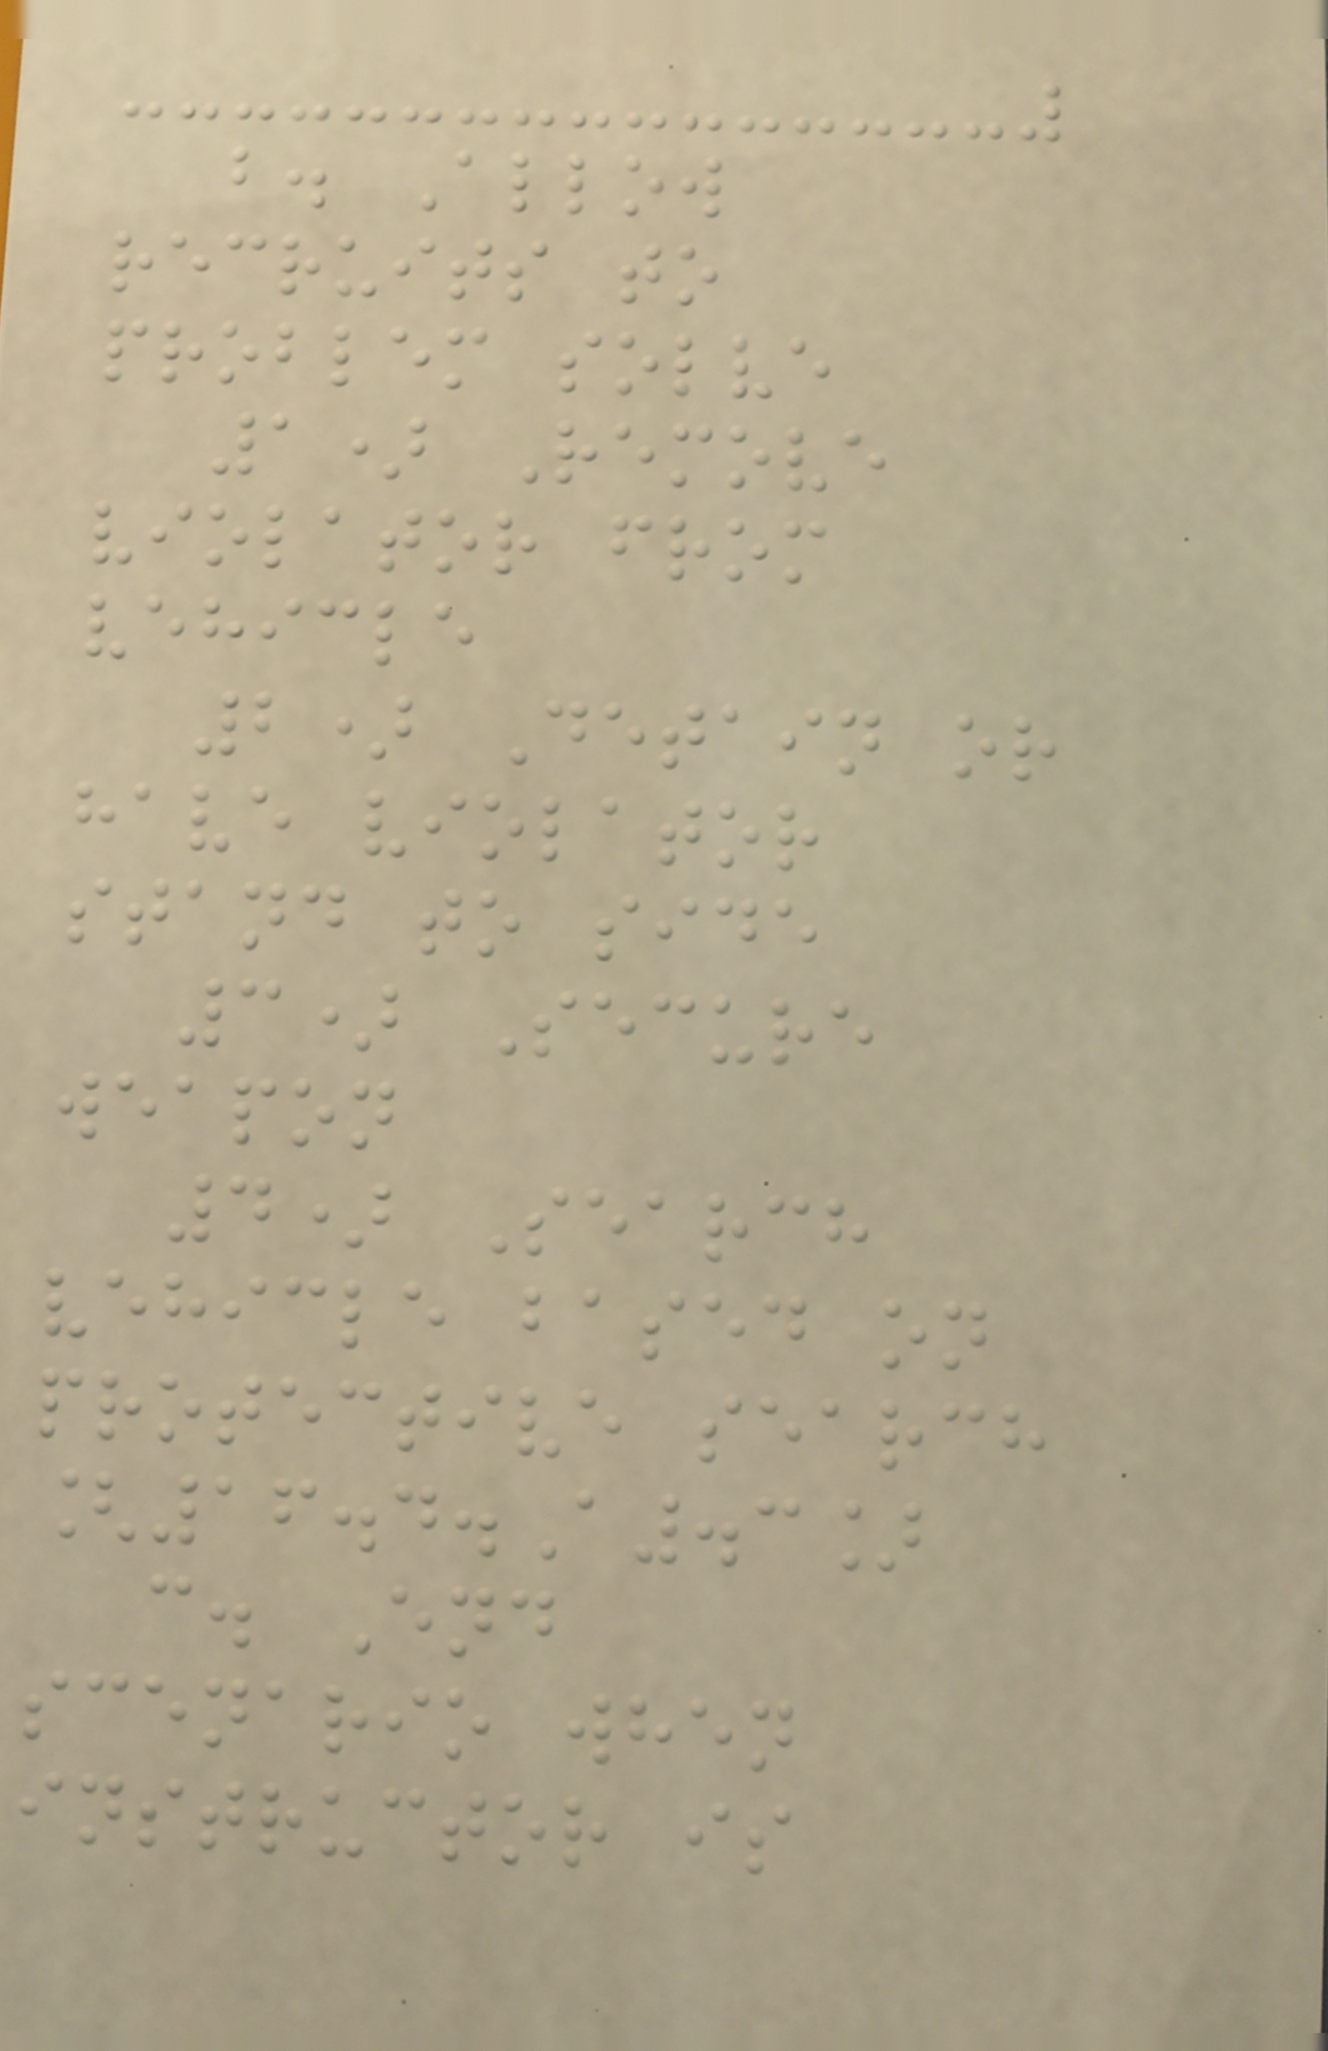b. Allow
recruits to
problem solve
1) Remove
violator from
vehicle
2) Detain or
have violator
stand to side
3) Secure
weapon
4) Search
vehicle based on
protective search
[16.4.A.3]
c. End
scenario when
instructor is
